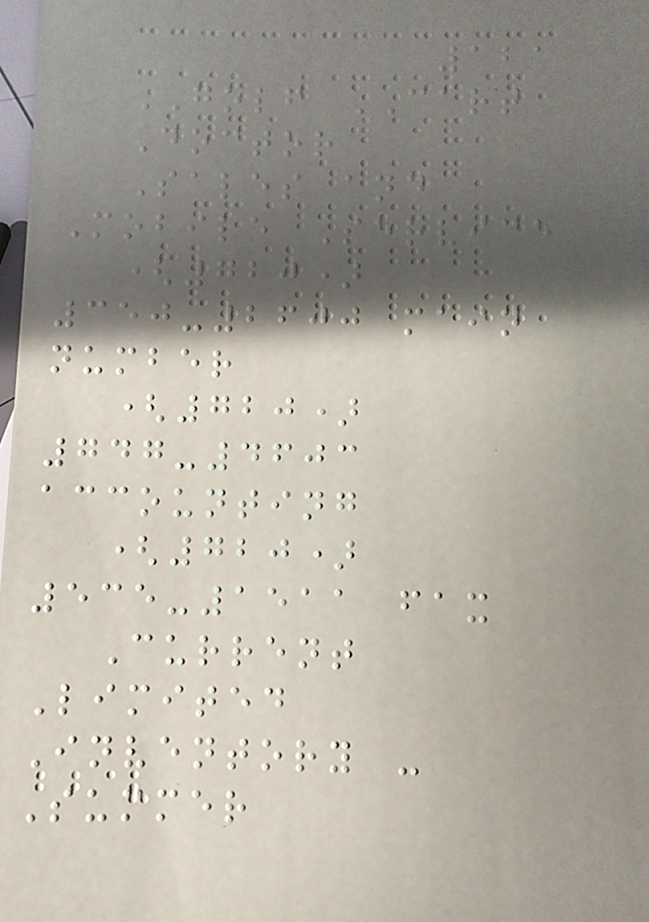121
GOLF CART
Doctor
Sales and
Mobile Service
(720)
350-2600 main
number
(720)
747-4603
accounting
(720)
535-1511 fax
Current
Limited
Inventory -
Summer
